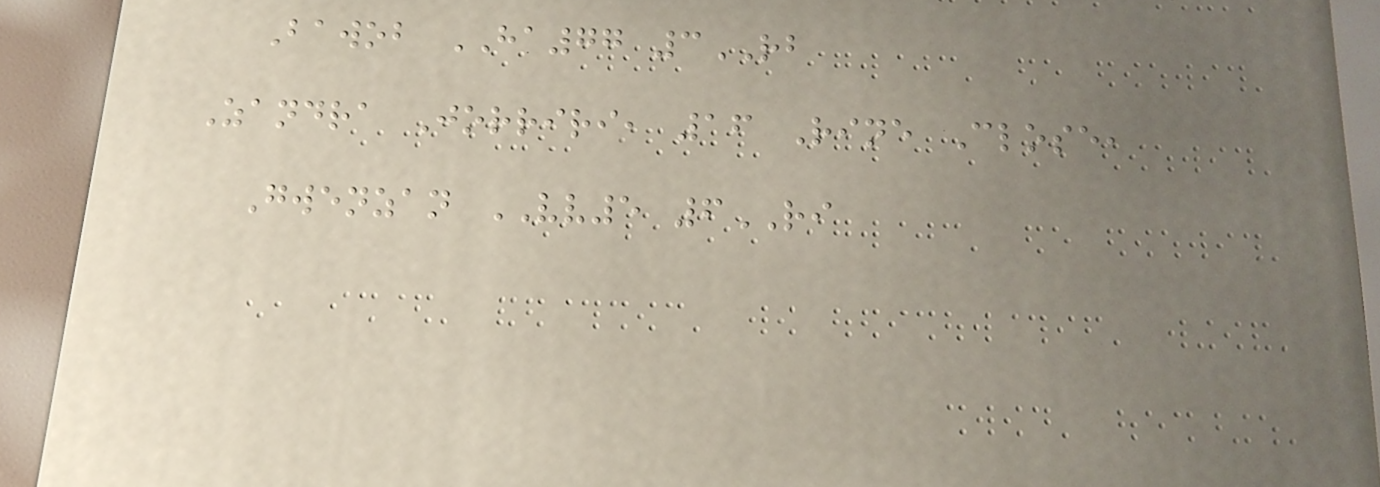Bawob HA77 3RB
Zandra Jorriri, 16 Rine Close,
Gwenzan VV5 6RI
